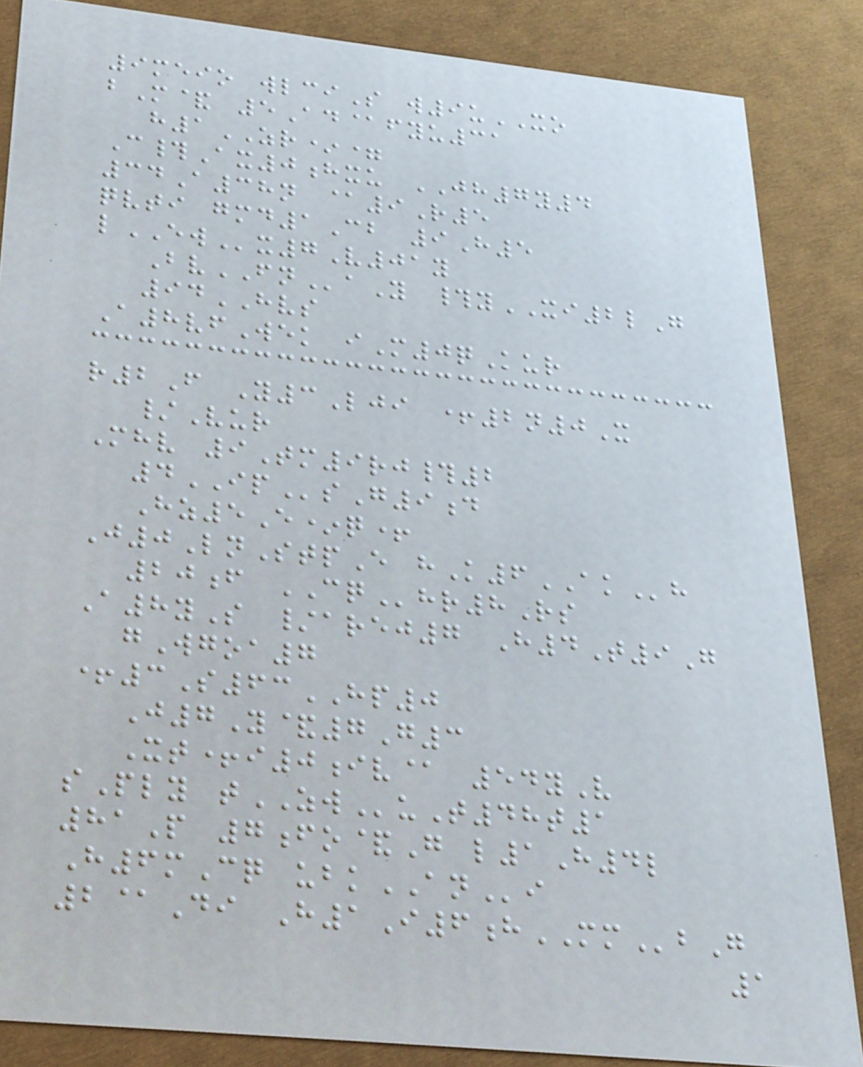9meio wlciS w9uXO
bM& 5Ad@fyu31
h1ZR*=
C#Ax0hxu JH7y4
34A38n @9R5
qvti gmd1Cb 9H5
lEWx7V01y
BvFNaY #yXI2lG
94HVS
A8vfWek iM0qKur
r2F Y3Lji +2n0X
/Vur
Mhv 9Tm9rj#2
4IPsG9d
Hz5E*q+
J0LnStpE hK6AKh
20f CQhr8Rs
A8yS /arej7 H4T9G
gWgoa7
+3S63HP0
J7Y&7G3
Xt+i0iv@ 54yV
sPly tZWuT48t1
81P 7fo&G l1H4l
H6mCq ubkANi
2@Di H1I6hMMbG
1
